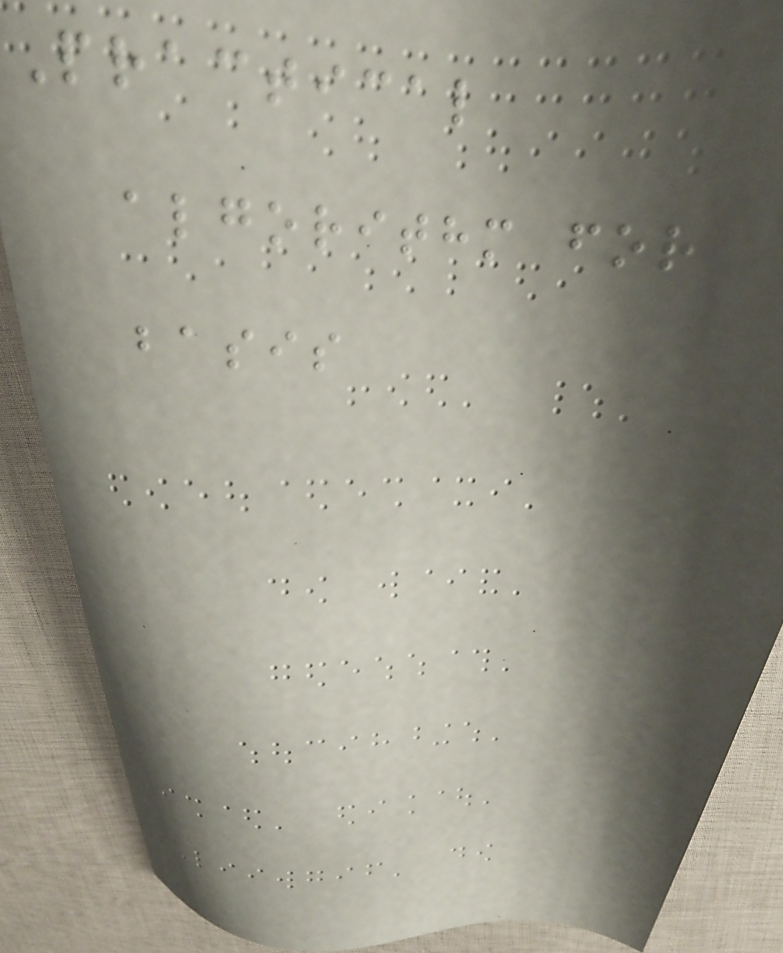Practical
algorithm for
basis
